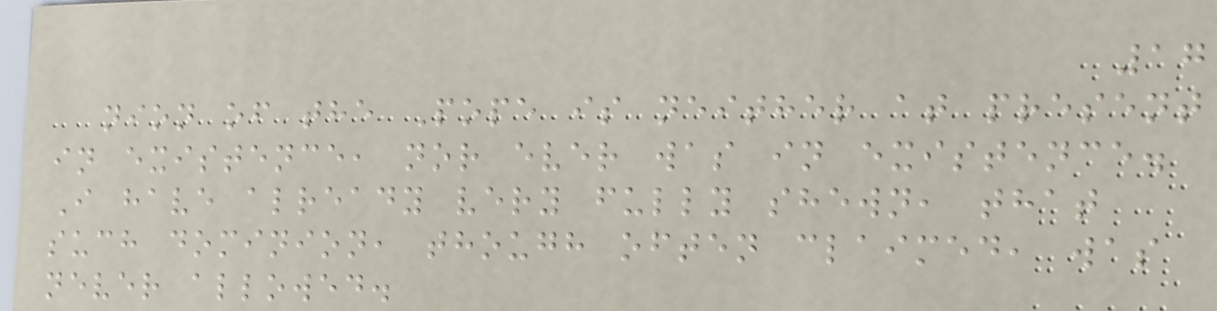17
nion of the Pope is neither at present
in existence, nor ever was in existence.
I have already very fully shewn, that
such dominion, though often claimed, was
never allowed.
